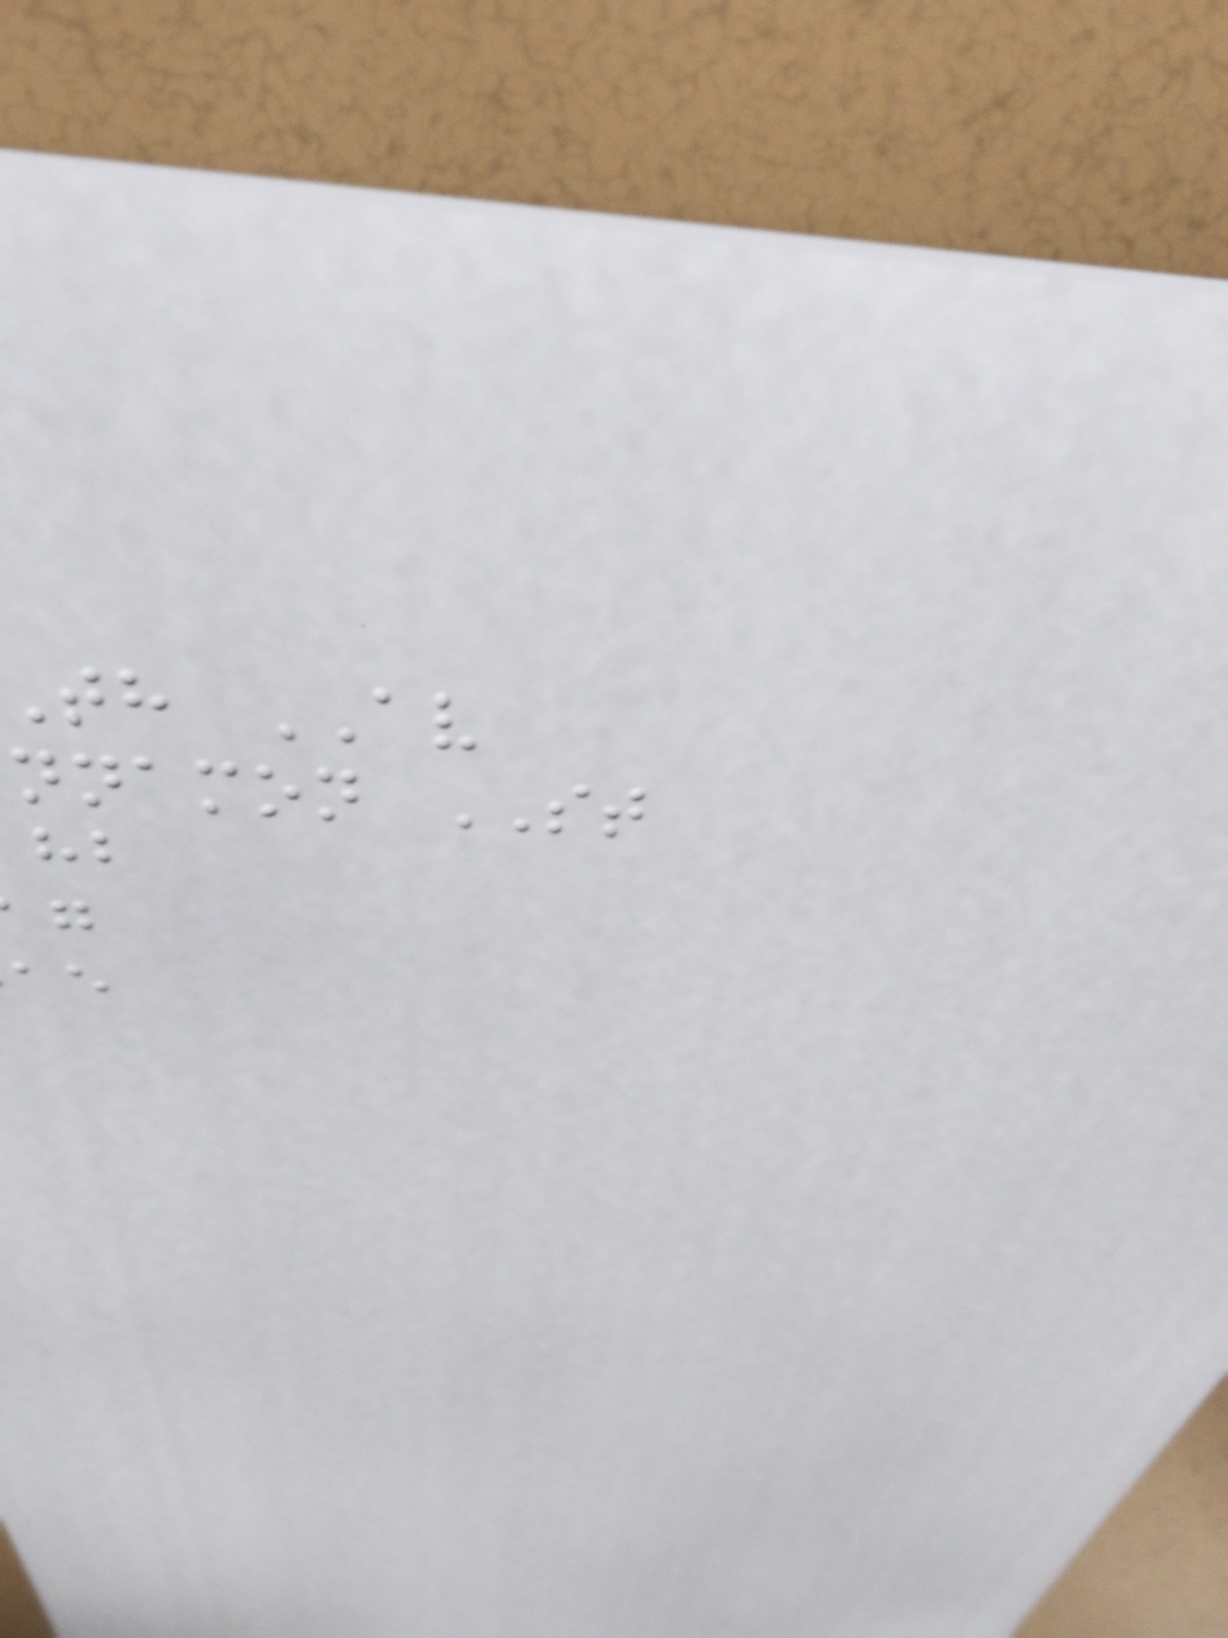th AV
nnamon ST
